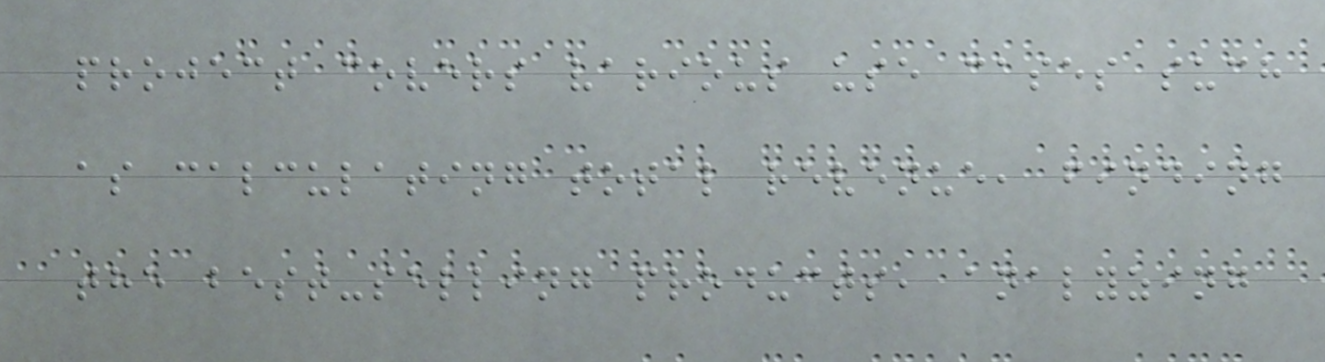project covers various use cases such
as calculating total revenue, finding
the best-selling products, analyzing
